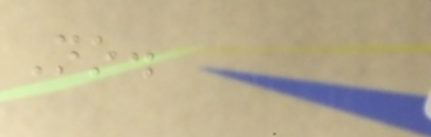No.
